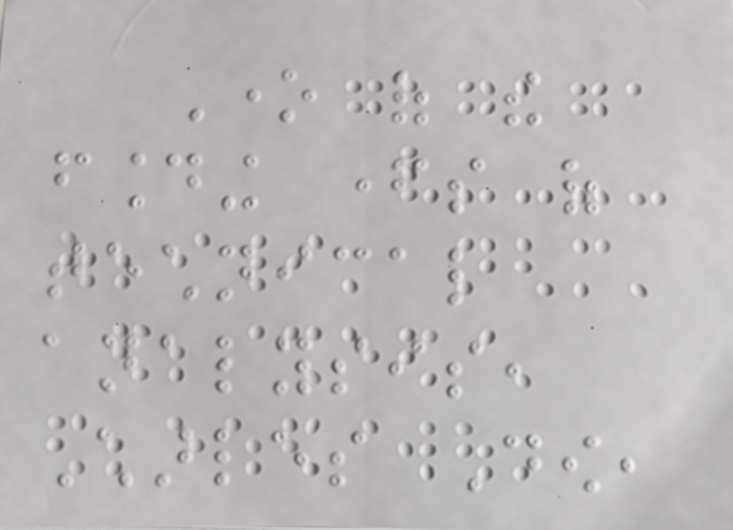One of the
founding fathers of
technical
analysis,
Charles Dow,
